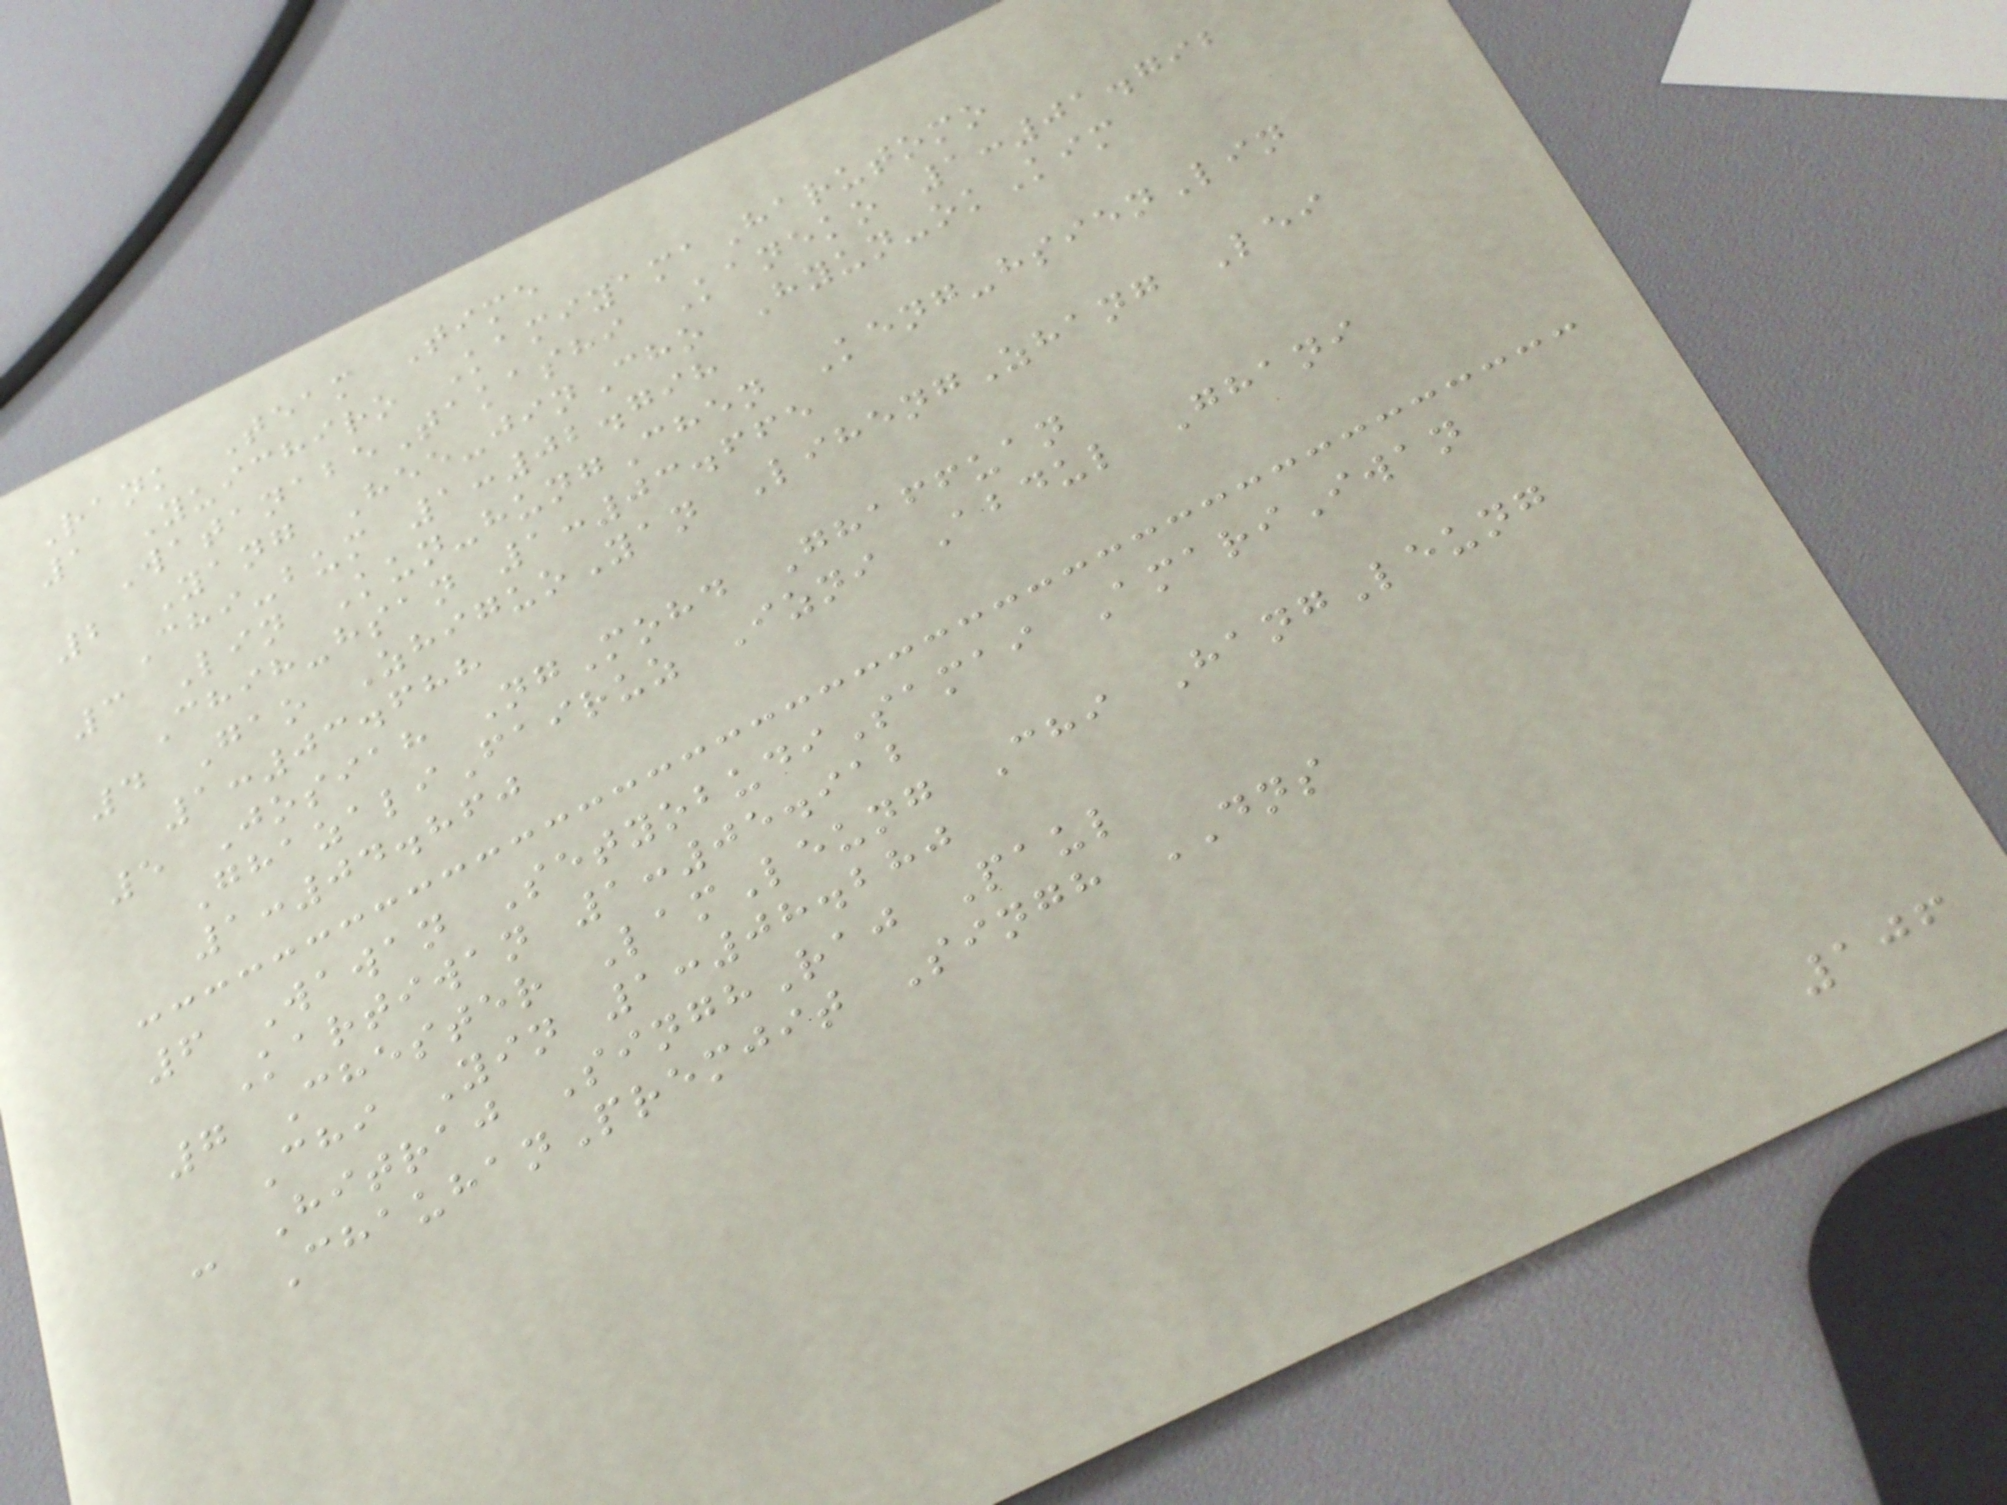Rank Team Time
1 Yuichiro KamiyamaHarutomo
WatanabeTakashi Kaneko 1:01.792
2 Yang Hee-jinCho Hyun-okKim
Chi-bum 1:02.798
3 Lin Kun-hungChen Keng-hsienLin
Chih-hsan 1:03.665
4 Gao ZhiguoYan LihengZhang Lei
1:03.688
5 Josiah NgMohd Ghaffuan
GhazaliFairuz Izni Abdul Ghani
1:04.860
6 Wawan SetyobudiSamai AmariIwan
Kartiwan 1:05.912
7 Chester LamLeung Chi HangLeung
Chi Yin 1:08.280
- Hitraj SinghRaj Paul
ChauhanPremjit Singh DNS
106
